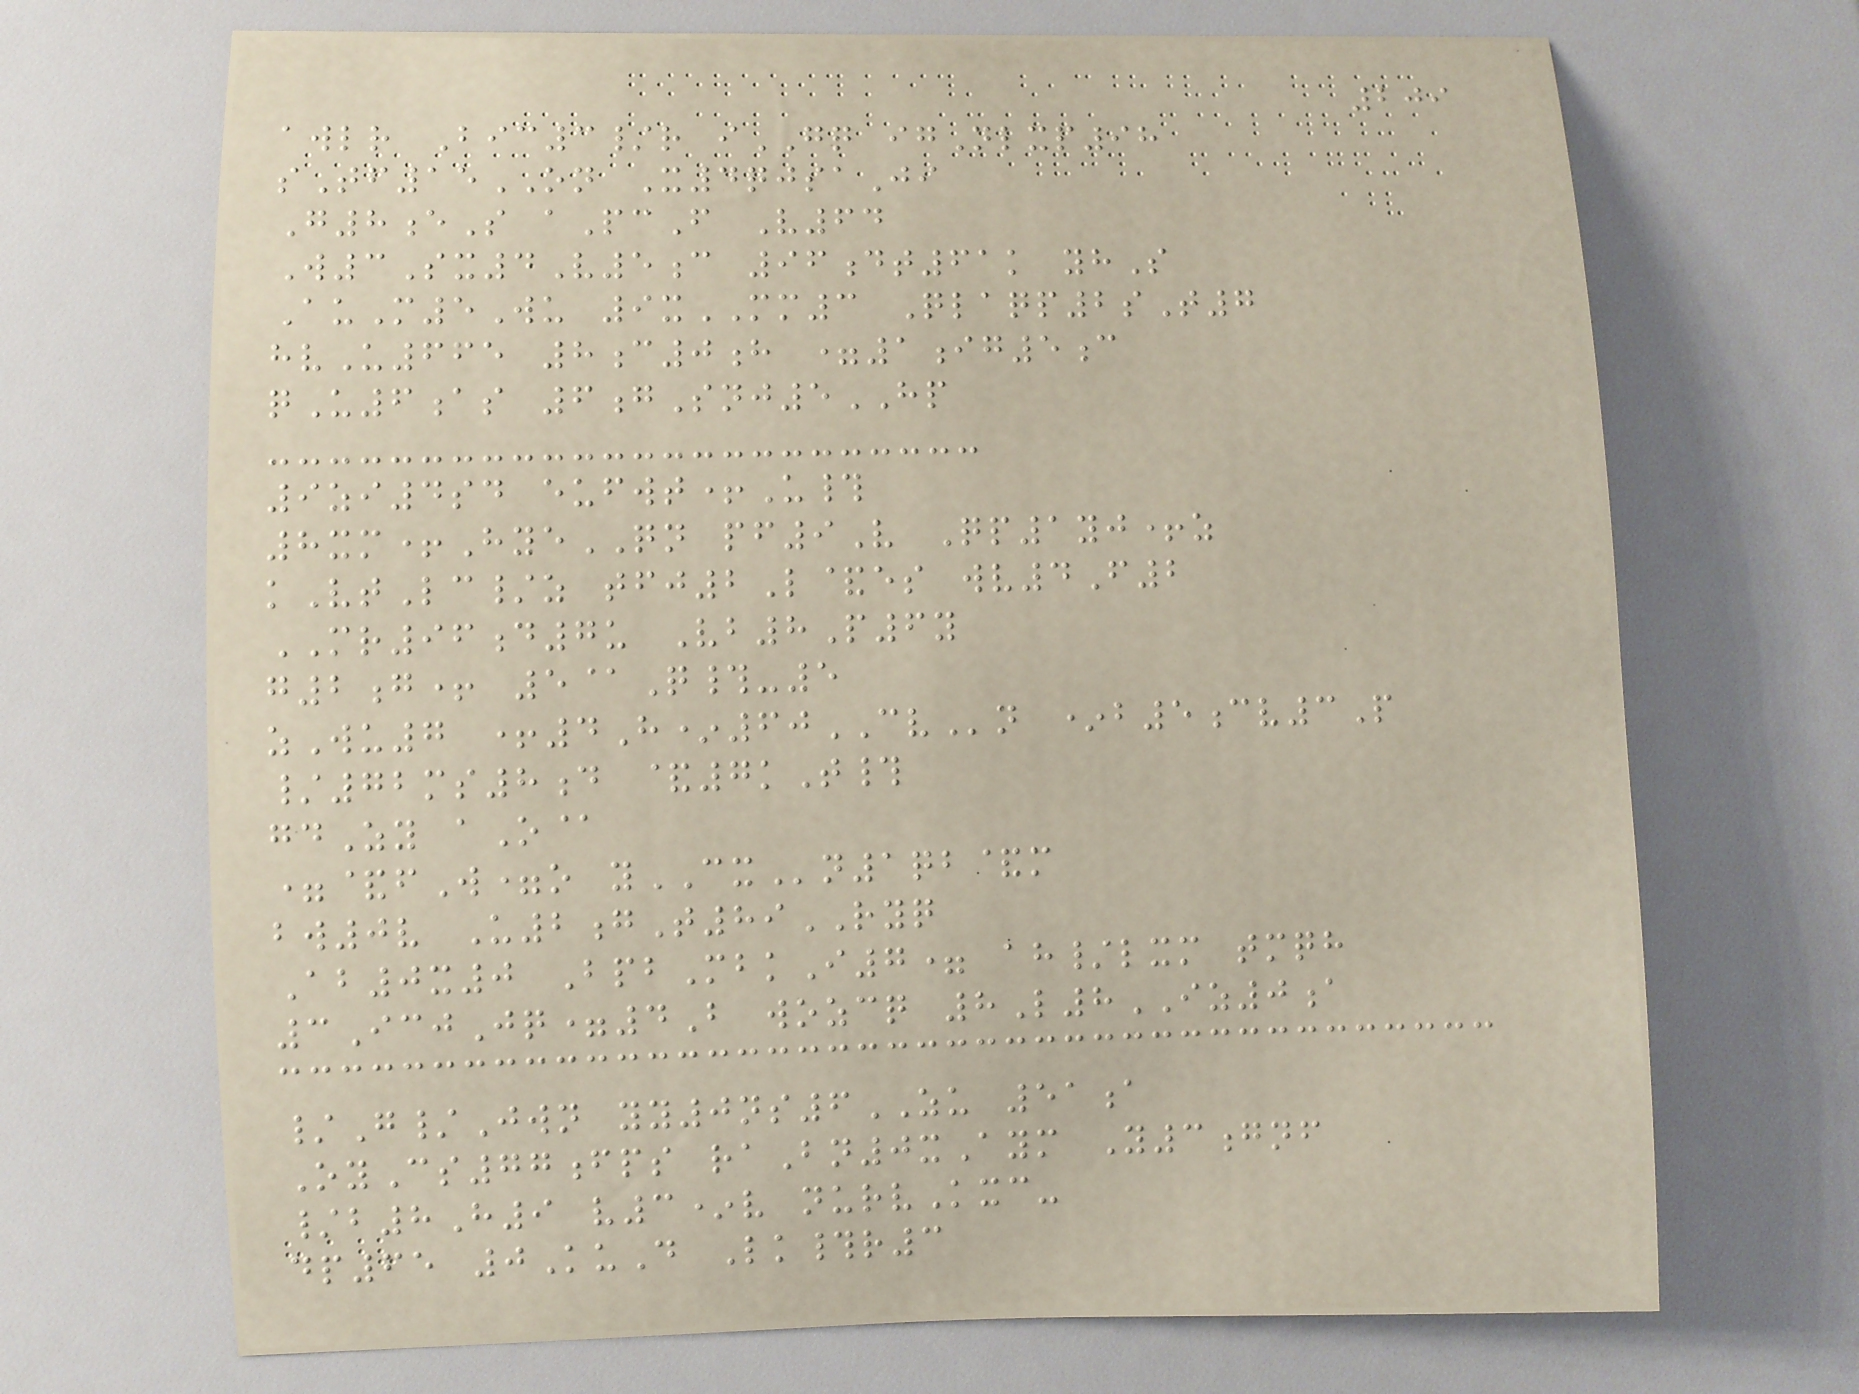209
awlr Bic3/r iGQ igNlxp98
sTf15ON X4qjsaJi
G8eS aPcF V64
W3Sx4V5c 96dt61k yhS
AuM5Wu 9xMM3 Qlaqp2sT7
hvU665 8c0h =1ig5c
qU6as 6gSnj5HP
9zi4sd eufwt+U#
8xm+HyeQN pf9V Qp1yj+z
kVtLc/z tfj2L&es wv4F2
MR96d7u Vb8P6y
g2g+ 5@Q#-5
zWu7 +4H*60CVn *b5cv3P
/72ms8d &7kT#
gdZy aO@
=&fW=o yCXn1qb&m
bw0v U2gT89RYQ
Ab0x0 BpbMbkI7= ah/lxm tmqh
3IcjJq=4B wozcq 8L8IZ0a
/G/Jwn yy0ns6ZU 51a
OyCs77fps raBn0xAym Y3gnf
/b8H9 v3*v nurvKxc-
dp65 0KuD Lk#r3
